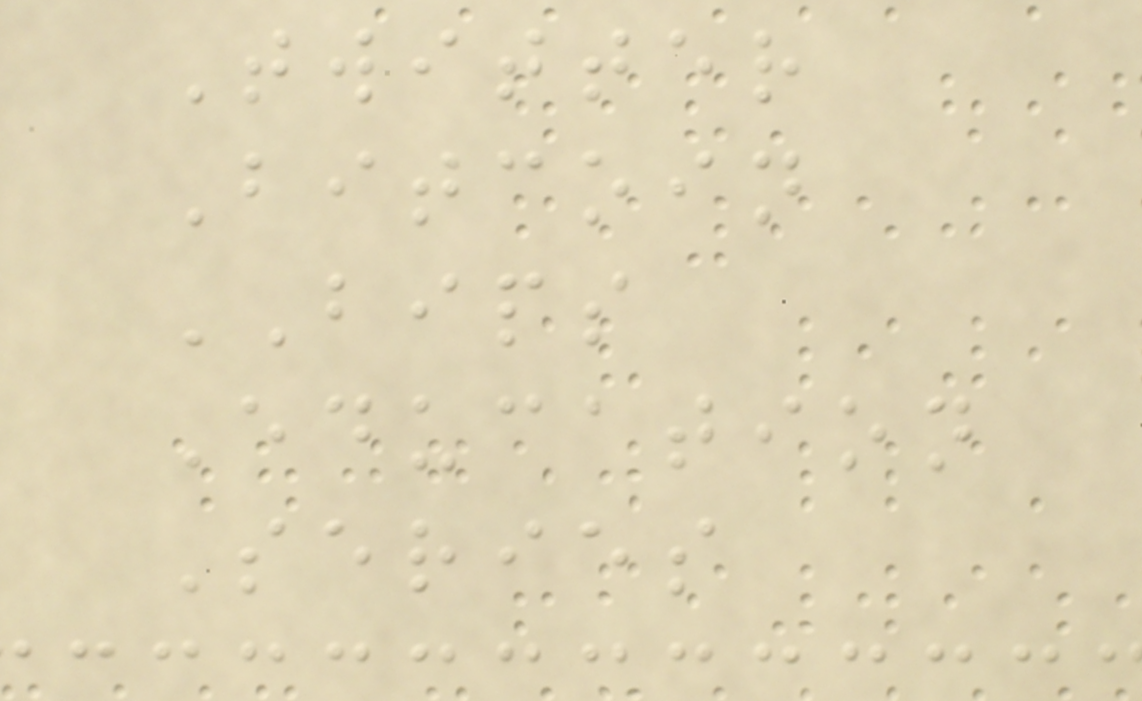Twitter
Bitcoin
BIPS
Education
Series
